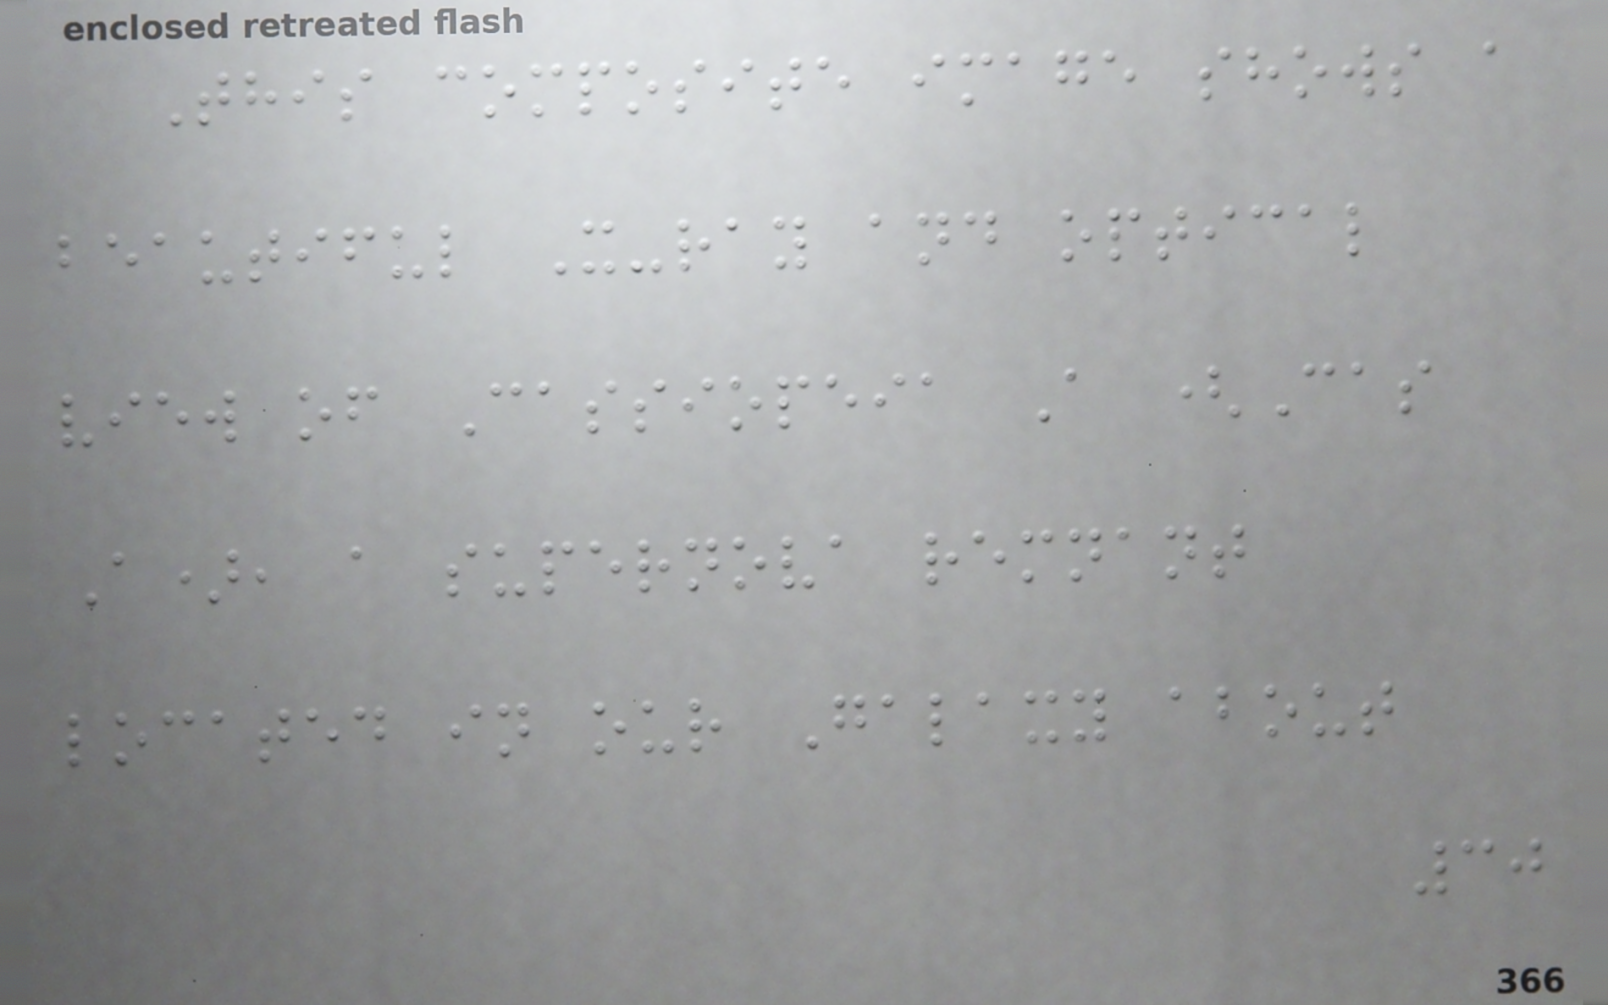This composite image shows a
beautiful X-ray and optical
view of Cassiopeia A (Cas
A), a supernova remnant
located in our Galaxy about
30
